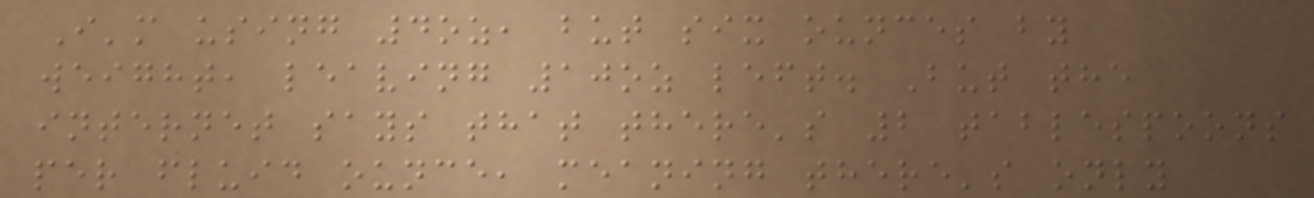I'm using 4oz, but six ounces by
weight, leaving 10oz left. But the
internet says that there's 2 tablespoons
per fluid ounce, meaning there's only
